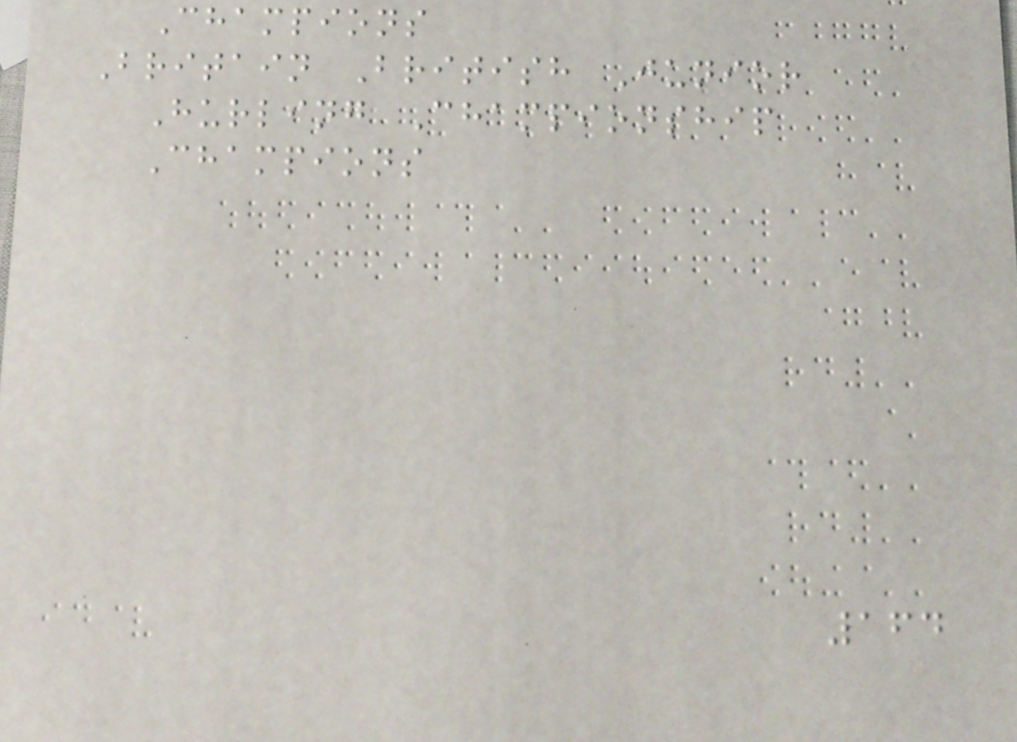Champions
Britain British Junior
Hurling Championship
Champions
164
